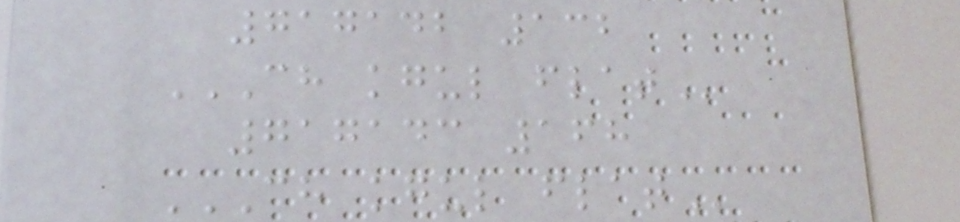717142 132
CH KGUL FLAT
717143 168
CH KGUL FLAT
